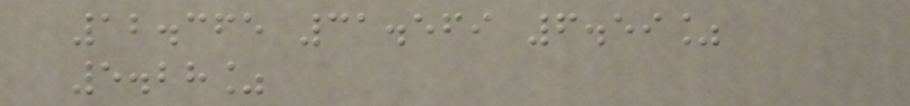12.365 31.569 6.59%
5.28%
